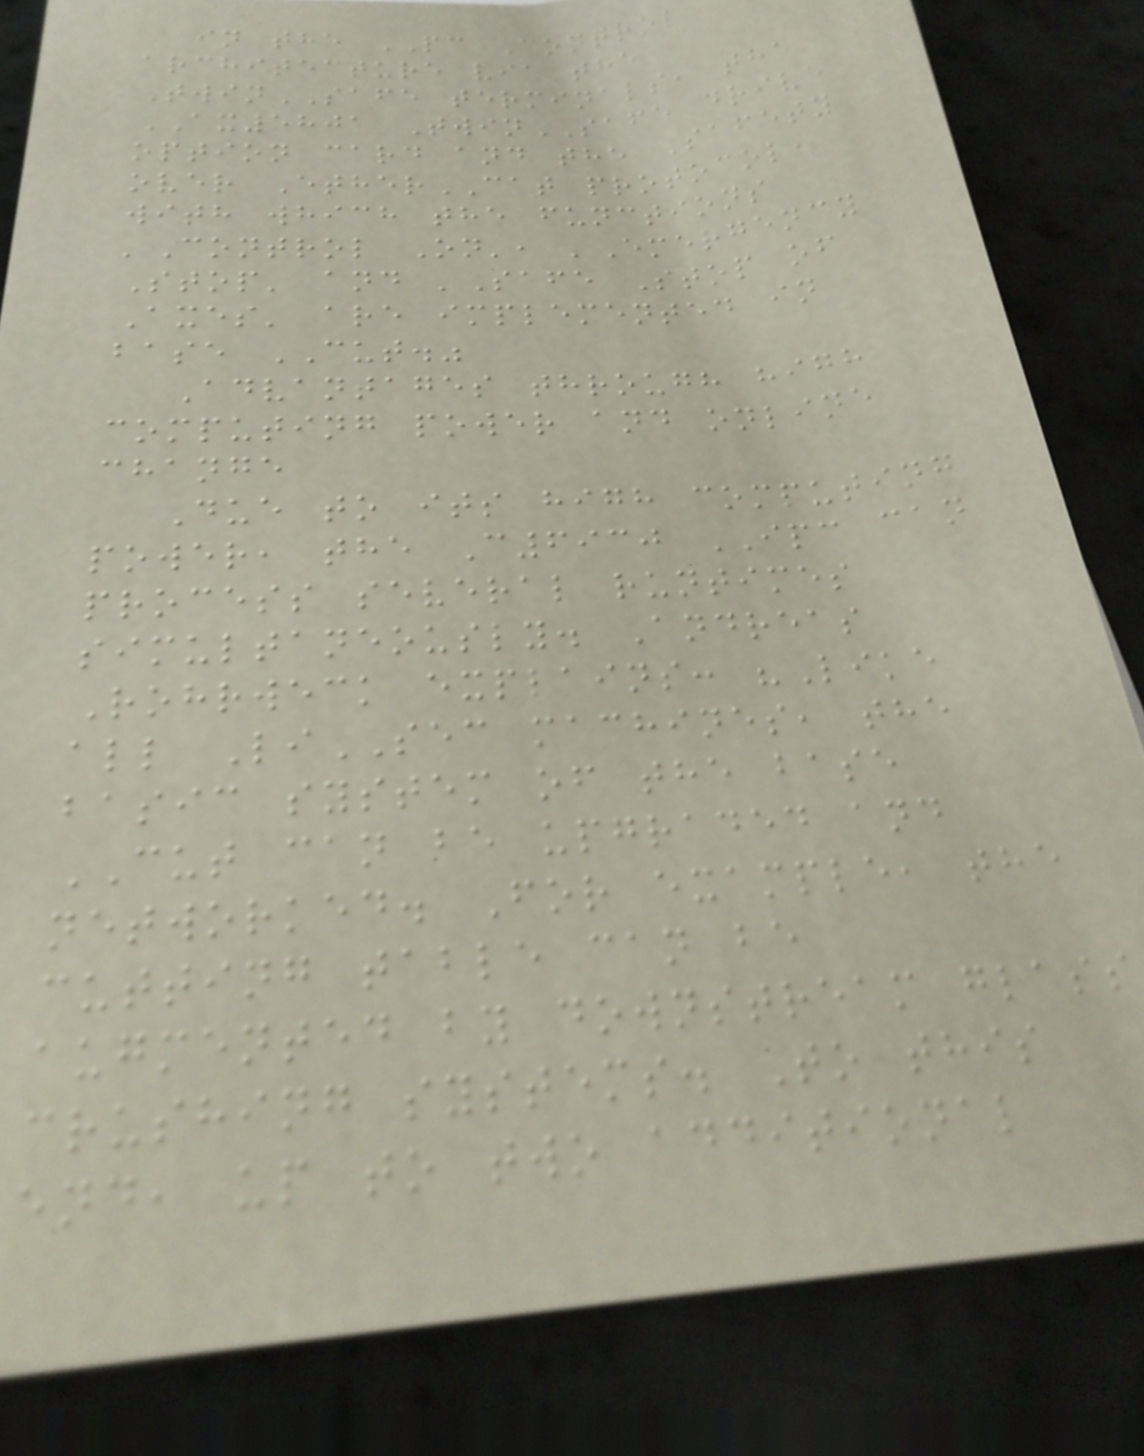in the PC Control
architecture via the
TwinSAFE terminals, the
AX5801 TwinSAFE drive
option card and the Safety
over EtherCAT protocol,
with which the functions
'Control On', 'Emergency
Stop' and 'Safe Stop of
Axes' are implemented in
base CUT."
Advantages through high
computing power and online
change
Due to its high computing
power, the C6930 IPC can
process several runtimes
simultaneously. Andreas
Rohrweck explains: "Like
all LiSEC machines, the
basic system of the base
CUT can be upgraded and
networked. For example, the
cutting table can be
augmented by downstream glass
crushing systems. To this
end, up to two additional
